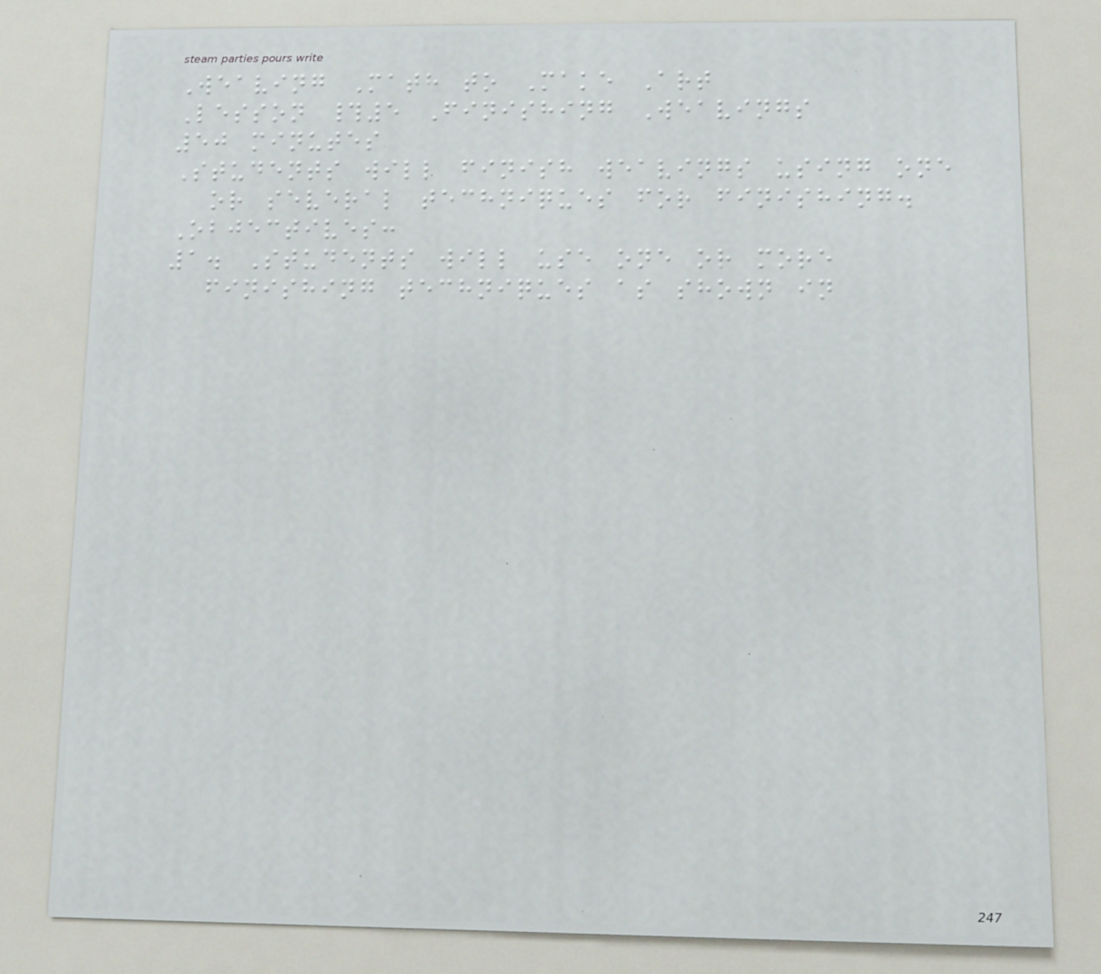Weaving Math to Make Art
Lesson #5 Finishing Weavings
50 minutes
Students will finish weavings using one
or several techniques for finishing.
Objectives:
1. Students will use one or more
finishing techniques as shown in
